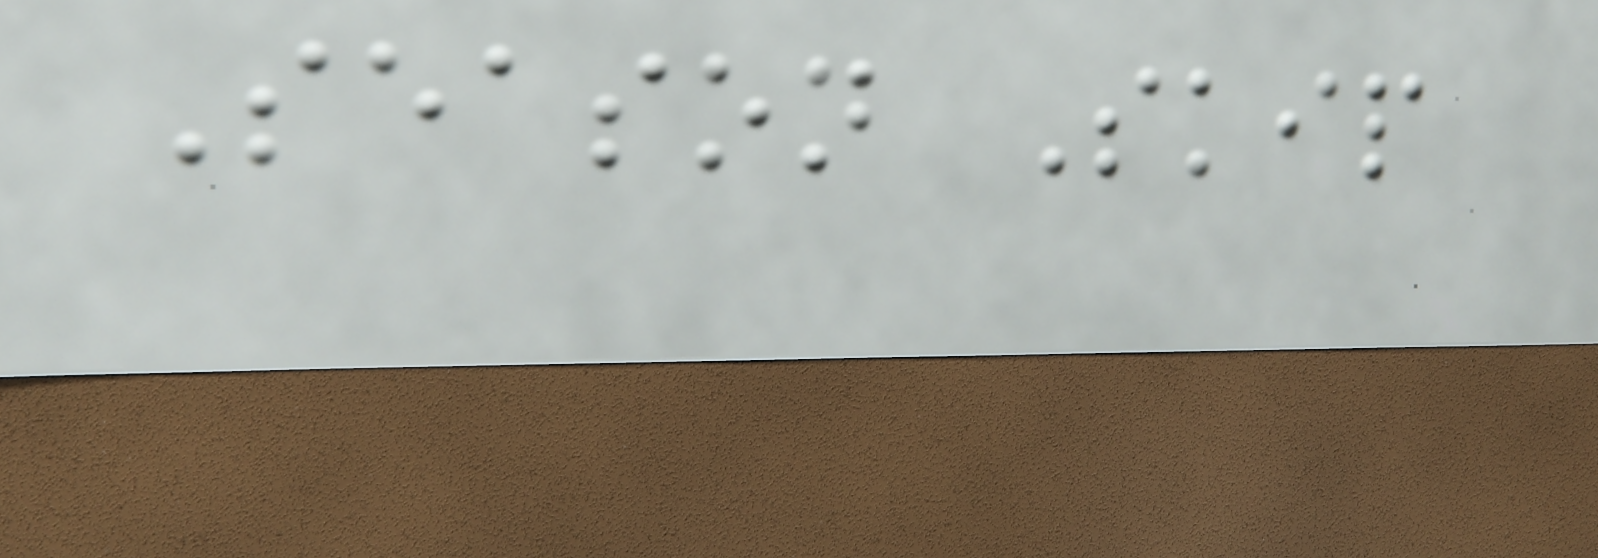Season Skip
